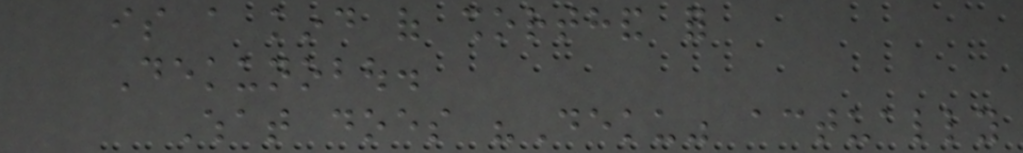is a kind of shorthand for
Dekunobou.
What does "Deku" actually
